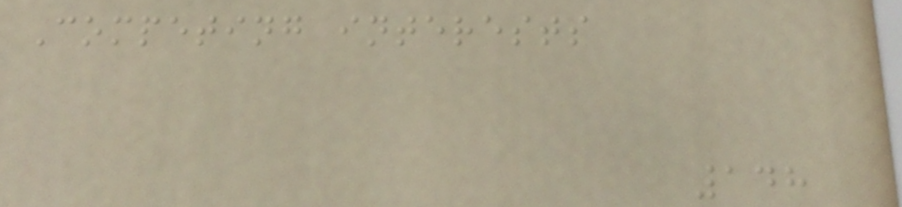Competing interests
148
